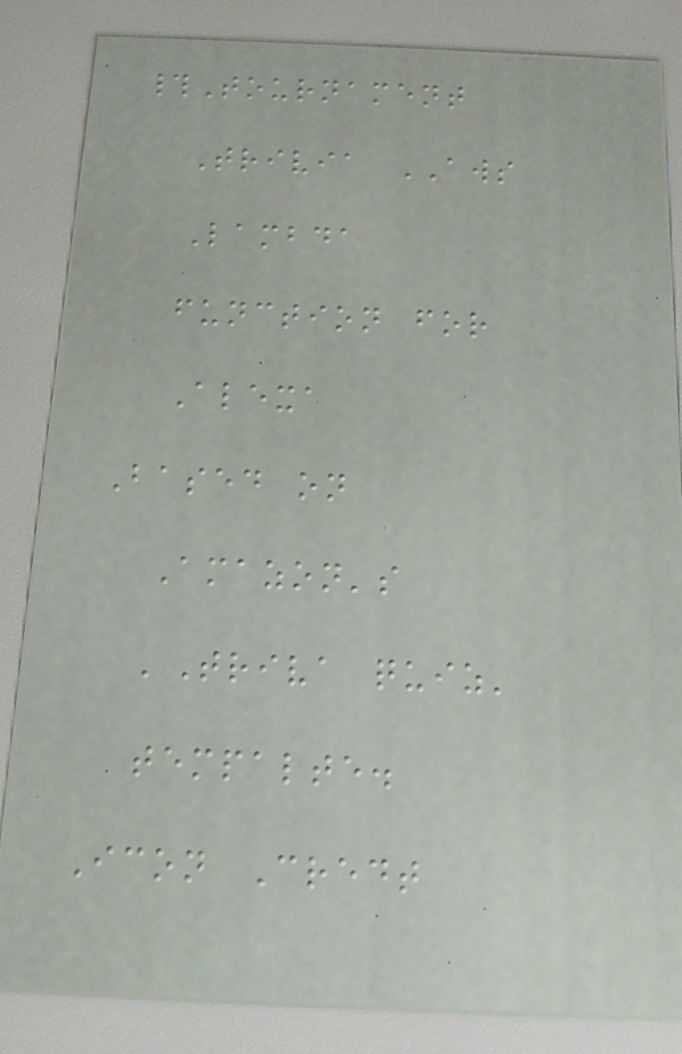#Tournament
Trivia AWS
Lambda
function for
Alexa
Based on
Amazon's
'Triva quiz'
tempalte.
Icon Credt
